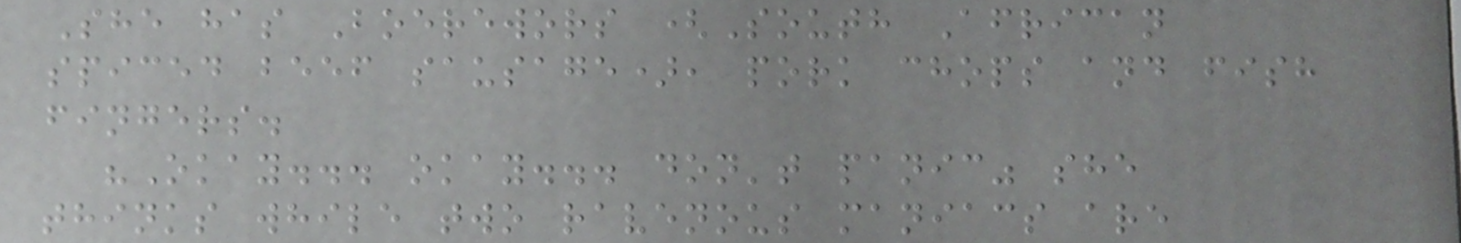She has Boerewors (South African
spiced beef sausage), pork chops and fish
fingers.
"Okay... okay... don't panic" she
thinks while two ravenous maniacs are
